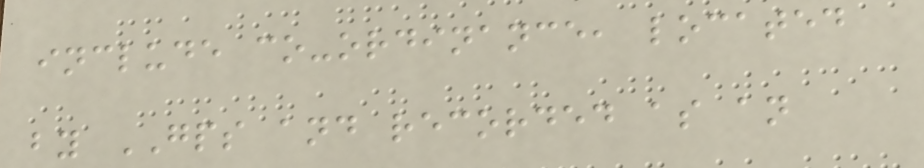include co-ordinance, located
by GPS and recorded as an
